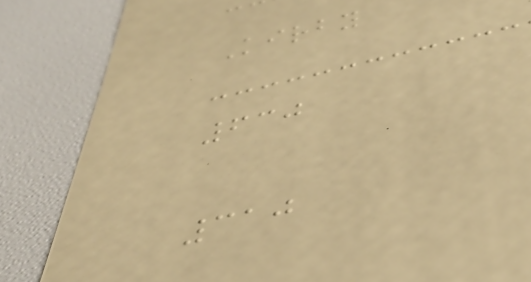Kirby
630
310
